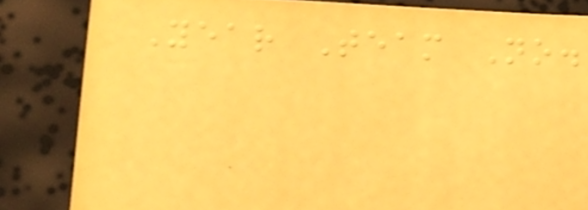Year Team No.
